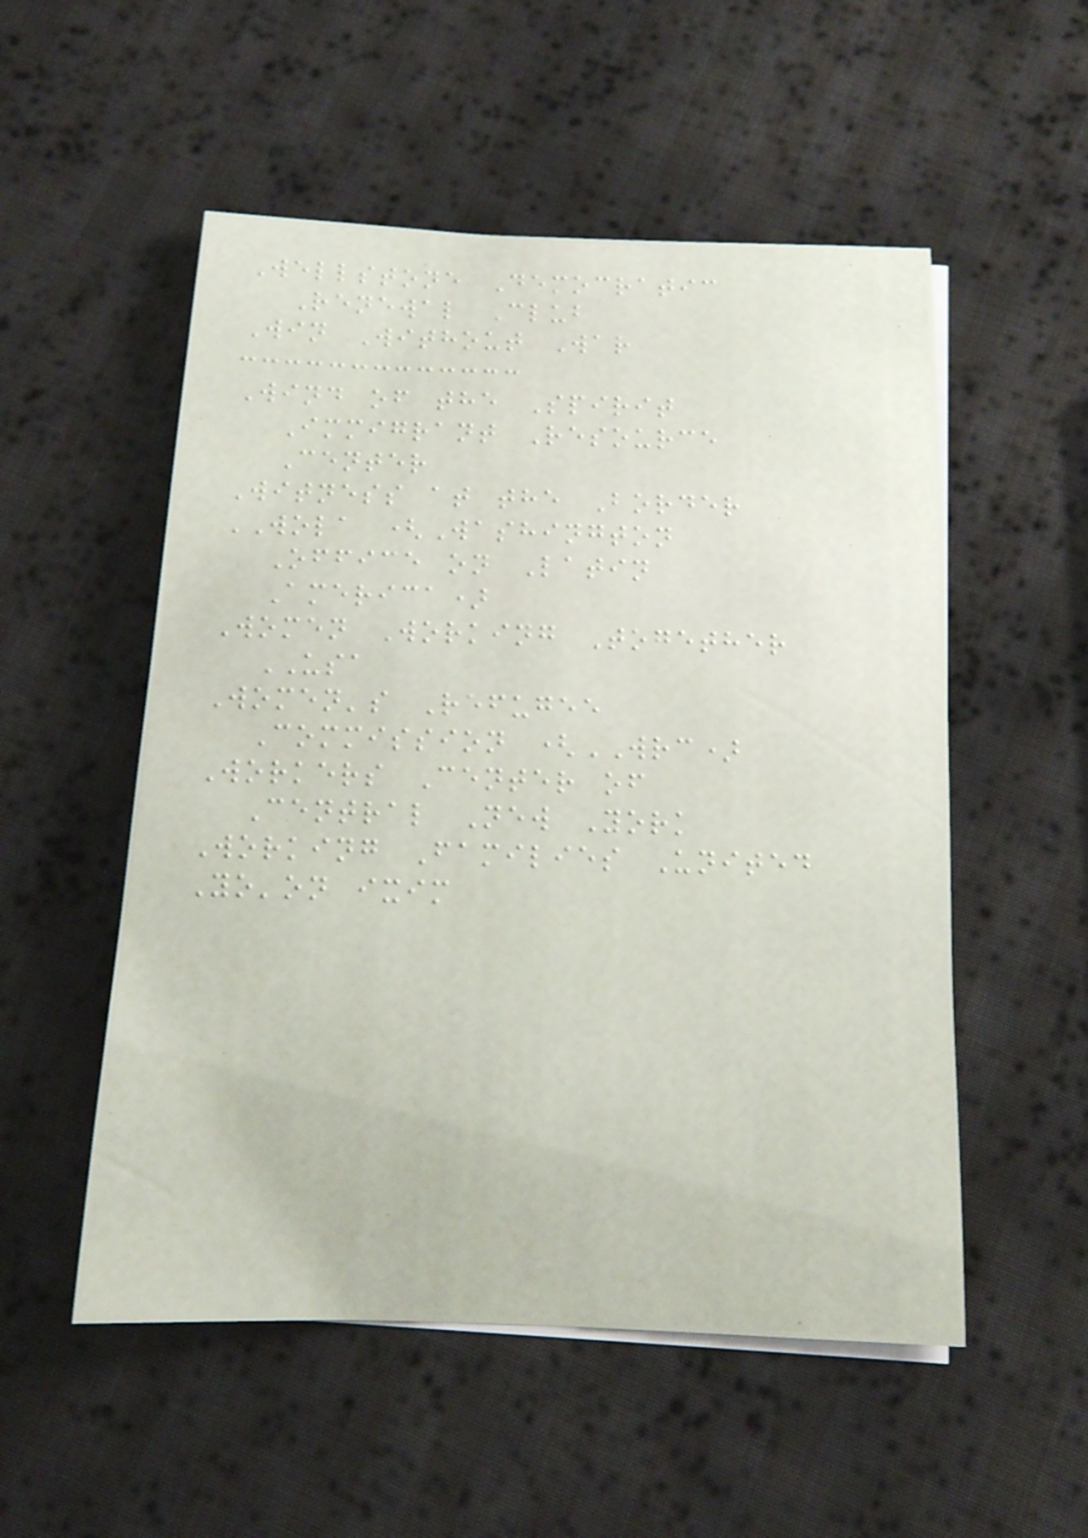Wellstone Democratic
Renewal Club
Win Without War
Wind of the Spirit
Immigrant Resource
Center
Witness at the Border
WOLA (Washington
Office on Latin
America)
Women Working Together
USA
Women's Refugee
Commission (WRC)
Workers Center of
Central New York
Working Families United
Yo'on ixim
